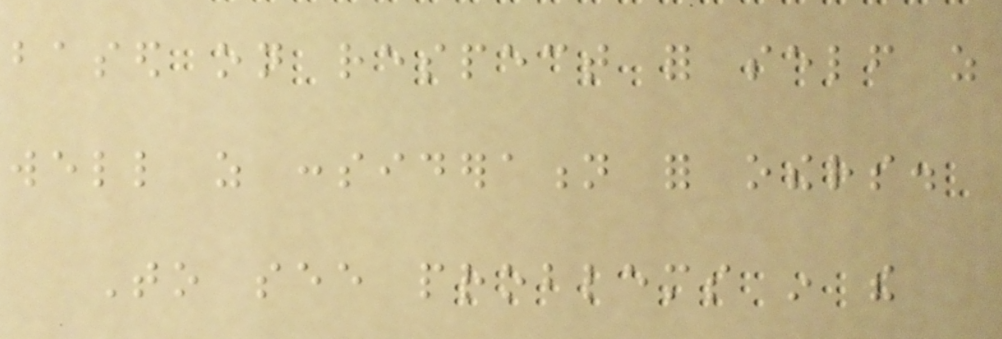based on respect for self as
well as consideration for others.
To see problems in the
